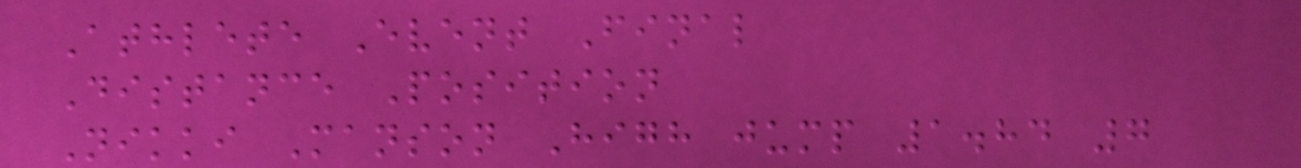Athlete Event Final
Distance Position
Nikki Manson High jump 1.84 7
